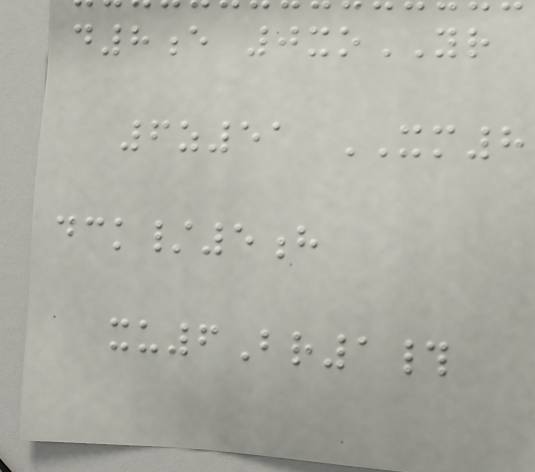d8e 0xoYR
6z51 XM8
dck/5h
xu6Br1#
